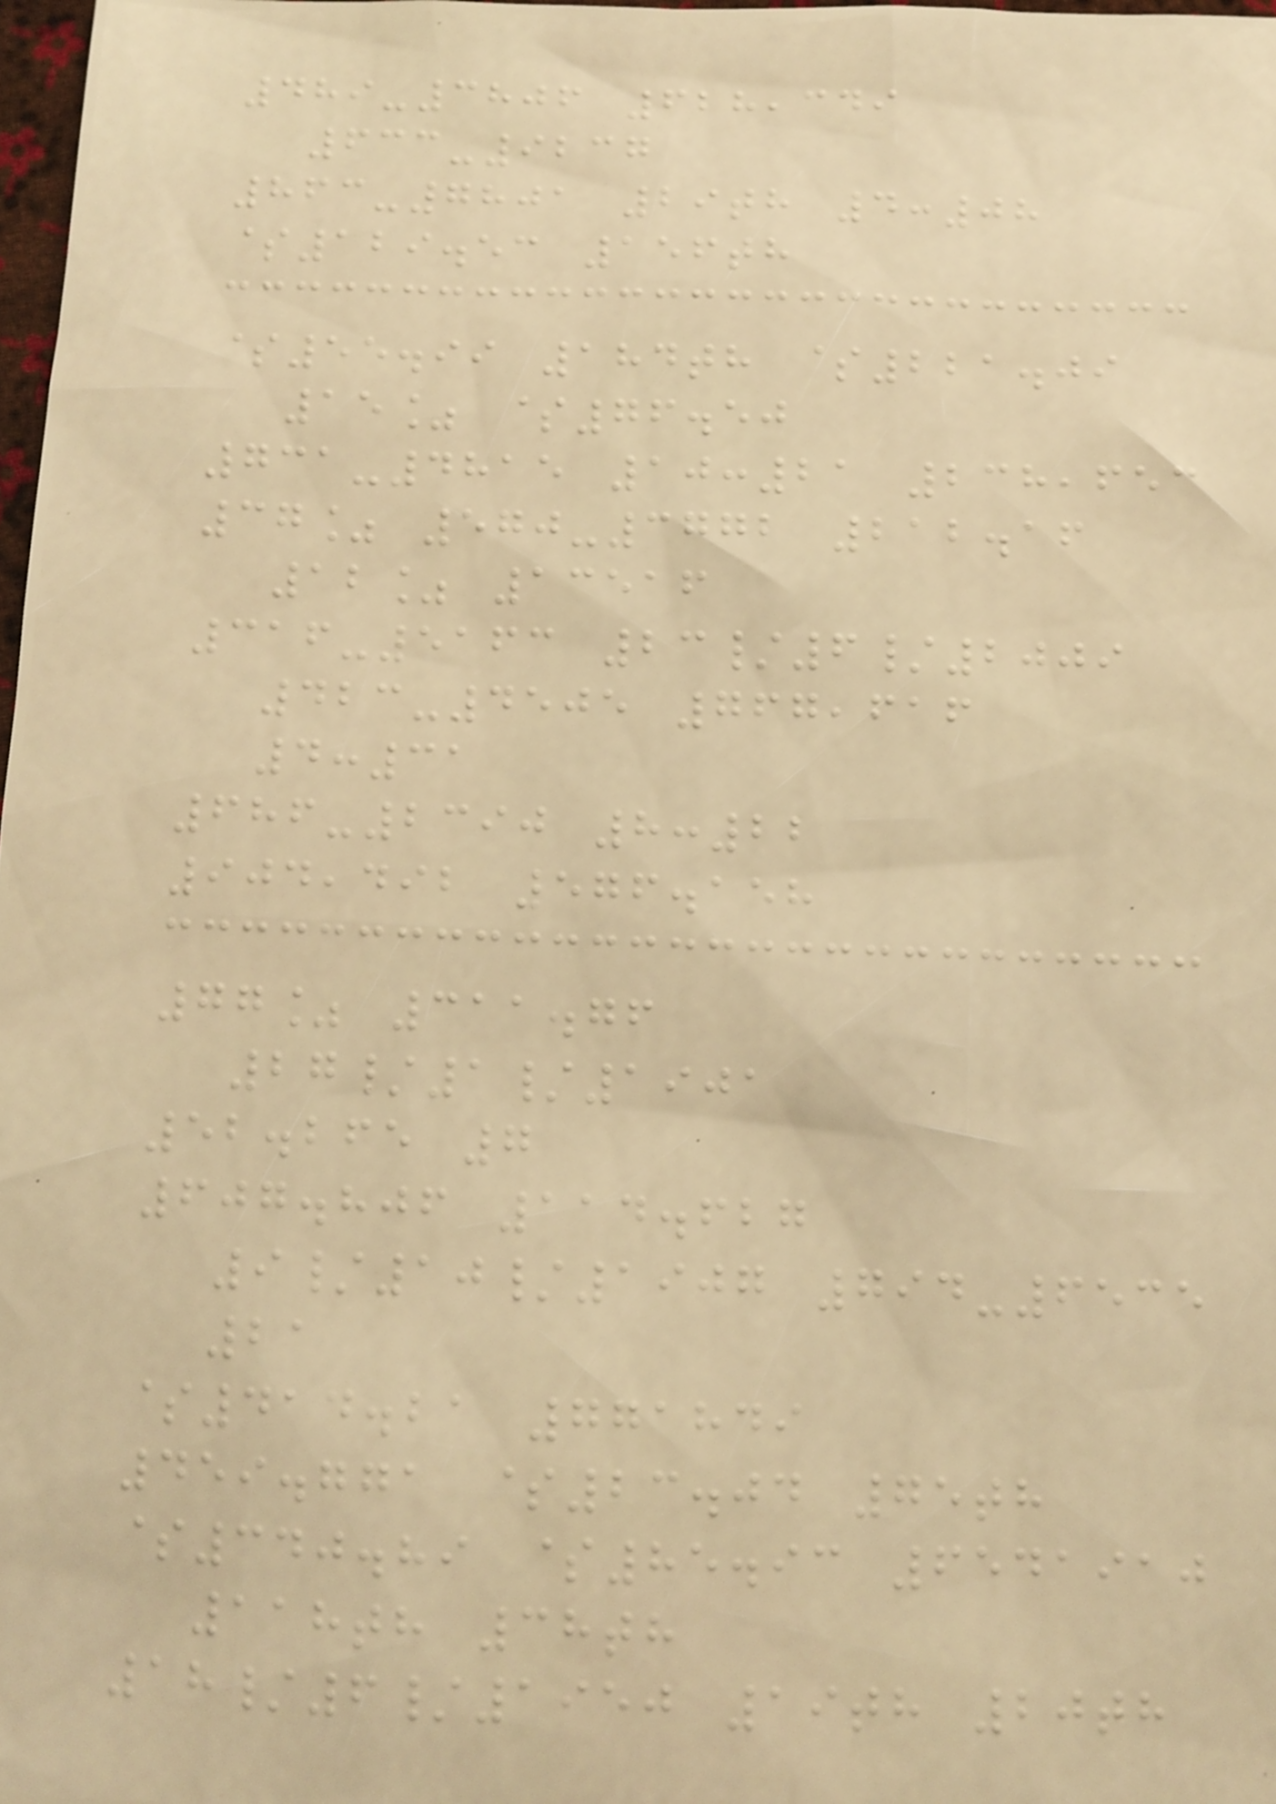489-3806 628,349
633-9237
863-7801 29th 4:08
$129.53 156th
$55.99 184th $221.09
15% $76.50
731-4815 10:21 238,653
37% 570-3772 212.16
12% 13516
316-5163 23/6/2009
423-4505 767,616
4:31
686-2390 8:22
904,492 576.158
77% 311.76
27/1/1901
52.265 7
607.806 114.627
9/10/1907 794-6535
21
$414.21 771849
459.771 $23.04 75th
$340.89 $85.93 6541910
118th 38th
18/6/1950 19th 20th
